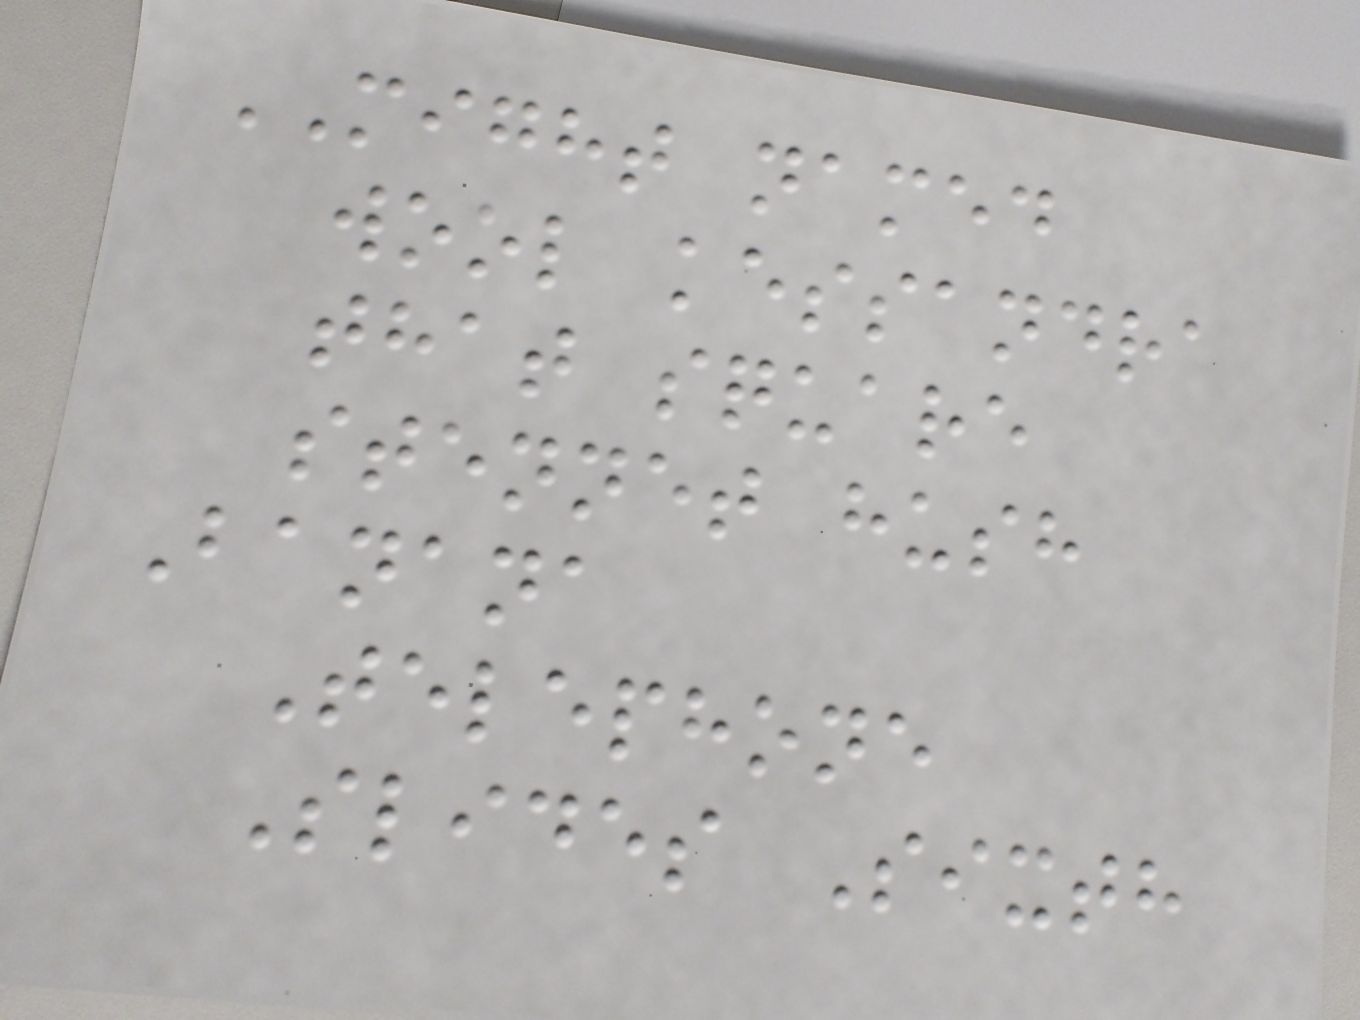MIGHT named
wool kessandra
that square
stennet hush
Banana
Telephone
Slides Sixth
